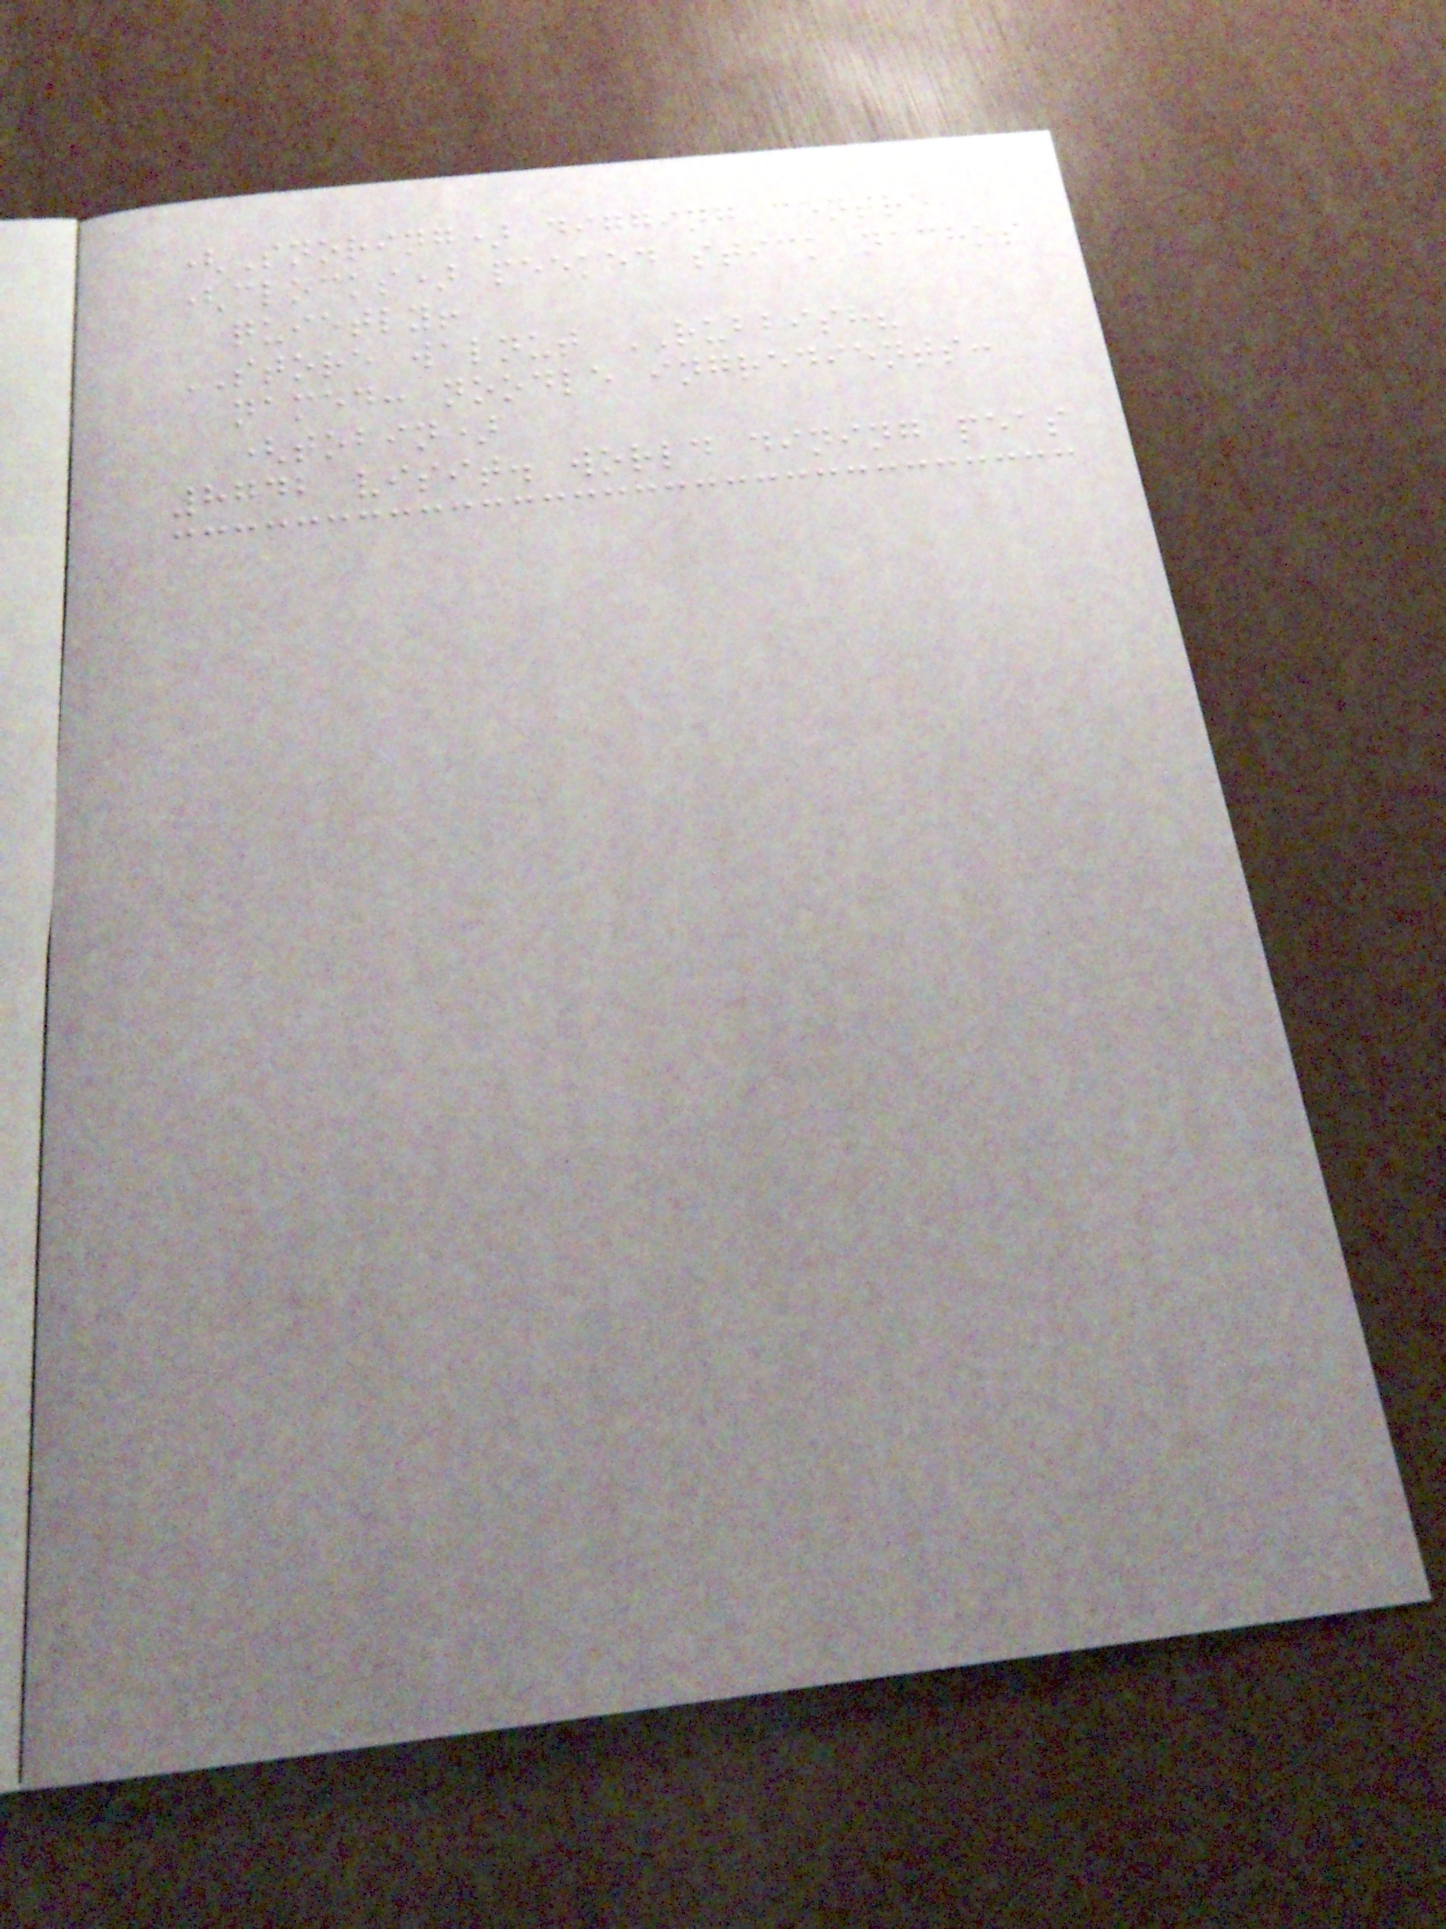(Snoring) digging centre
(clocks) peeked stick nachos
quietly!
STORE walnut RUBBISH?
named: noodle ingredients:
(tobin)
8742 visit. world dining peas
